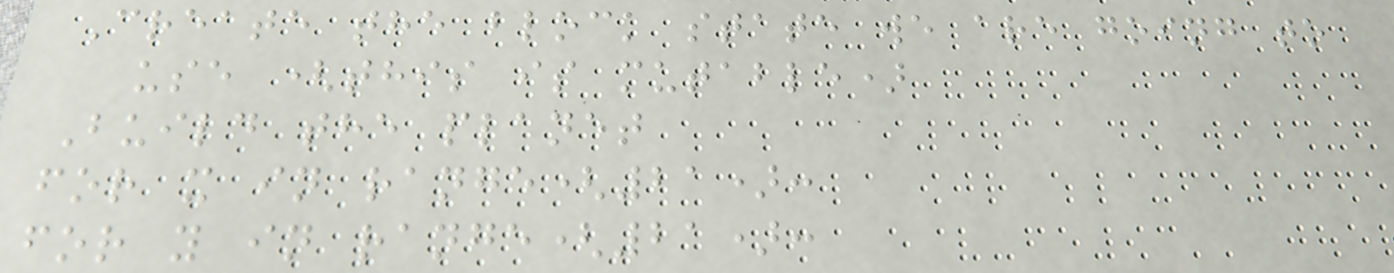Create the block state we are going to
use (this is mutable)
Build the planet
for x in range(21):
for y in range(21):
